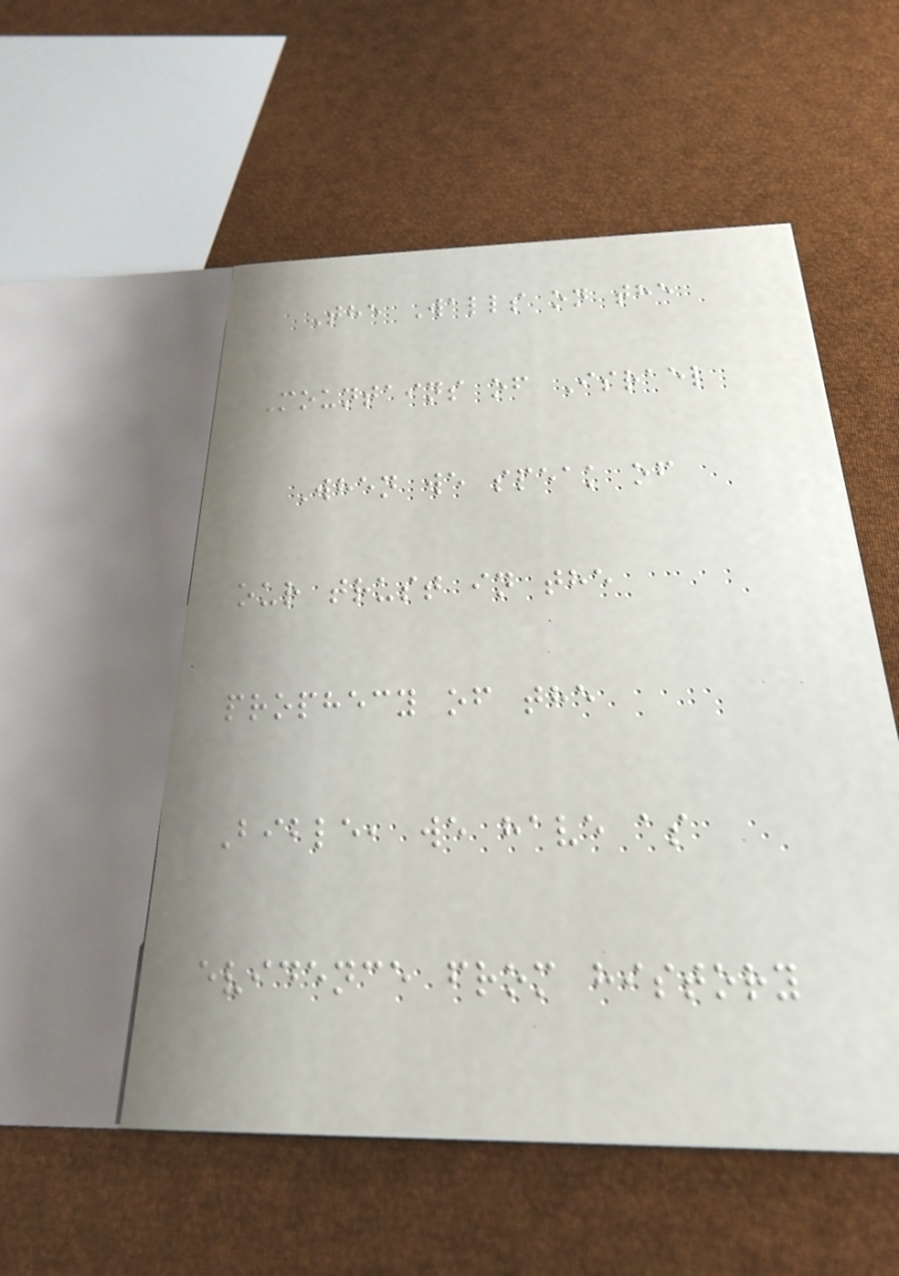The Walls on the
Mountains of Israel
When we speak of
our trust in the
prophecy of the
Bible, we have as
evidence from history
